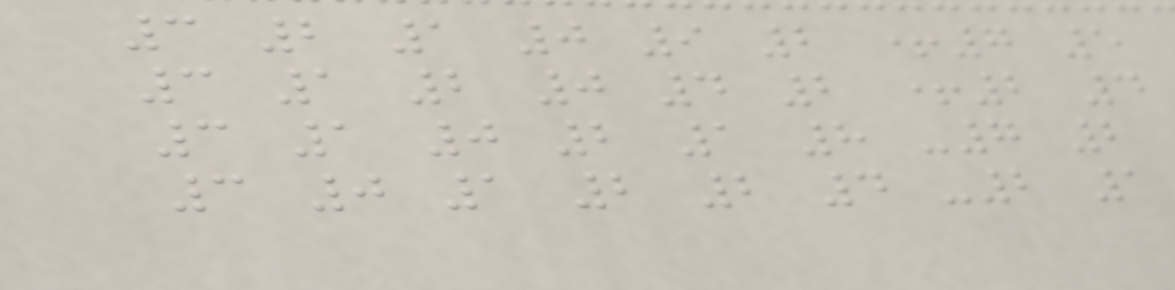3 2 1 0 9 2 +7 5
3 1 2 0 4 2 +2 4
3 1 0 2 1 8 -7 2
3 0 1 2 2 4 -2 1
